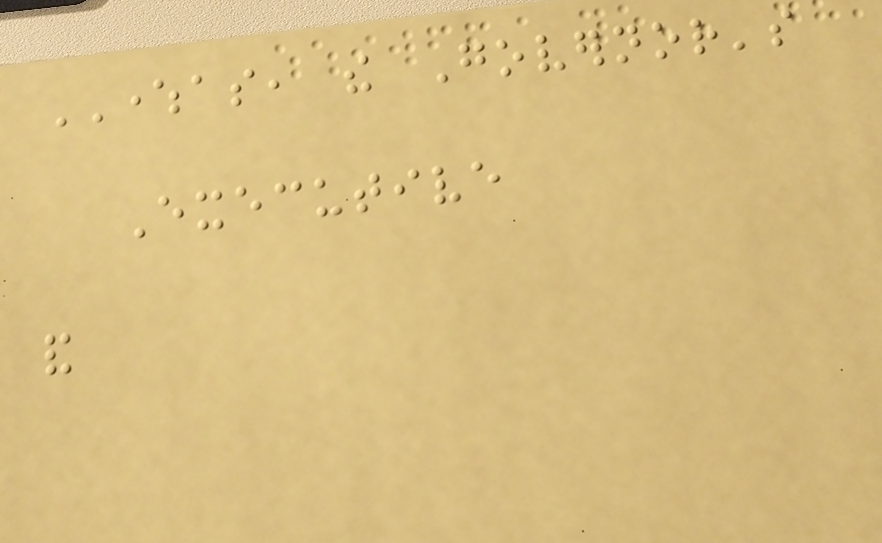WHEREAS, the Governor's
Executive
and
